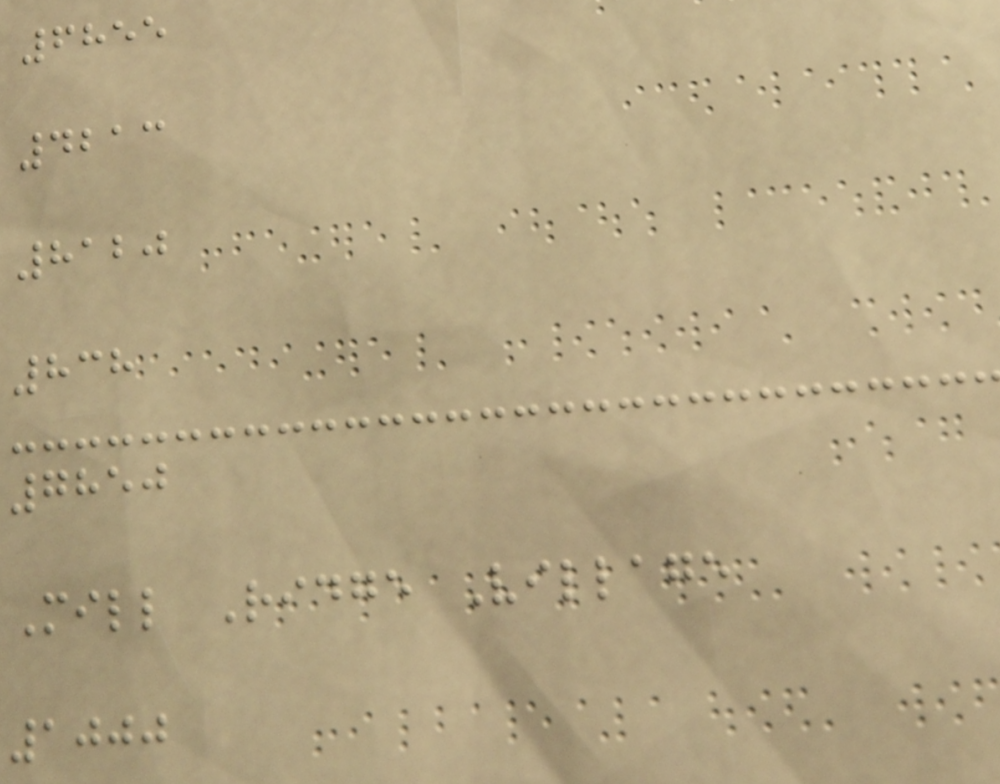6855
4213
8120
838
7850
Mill Ridge Village
1000
